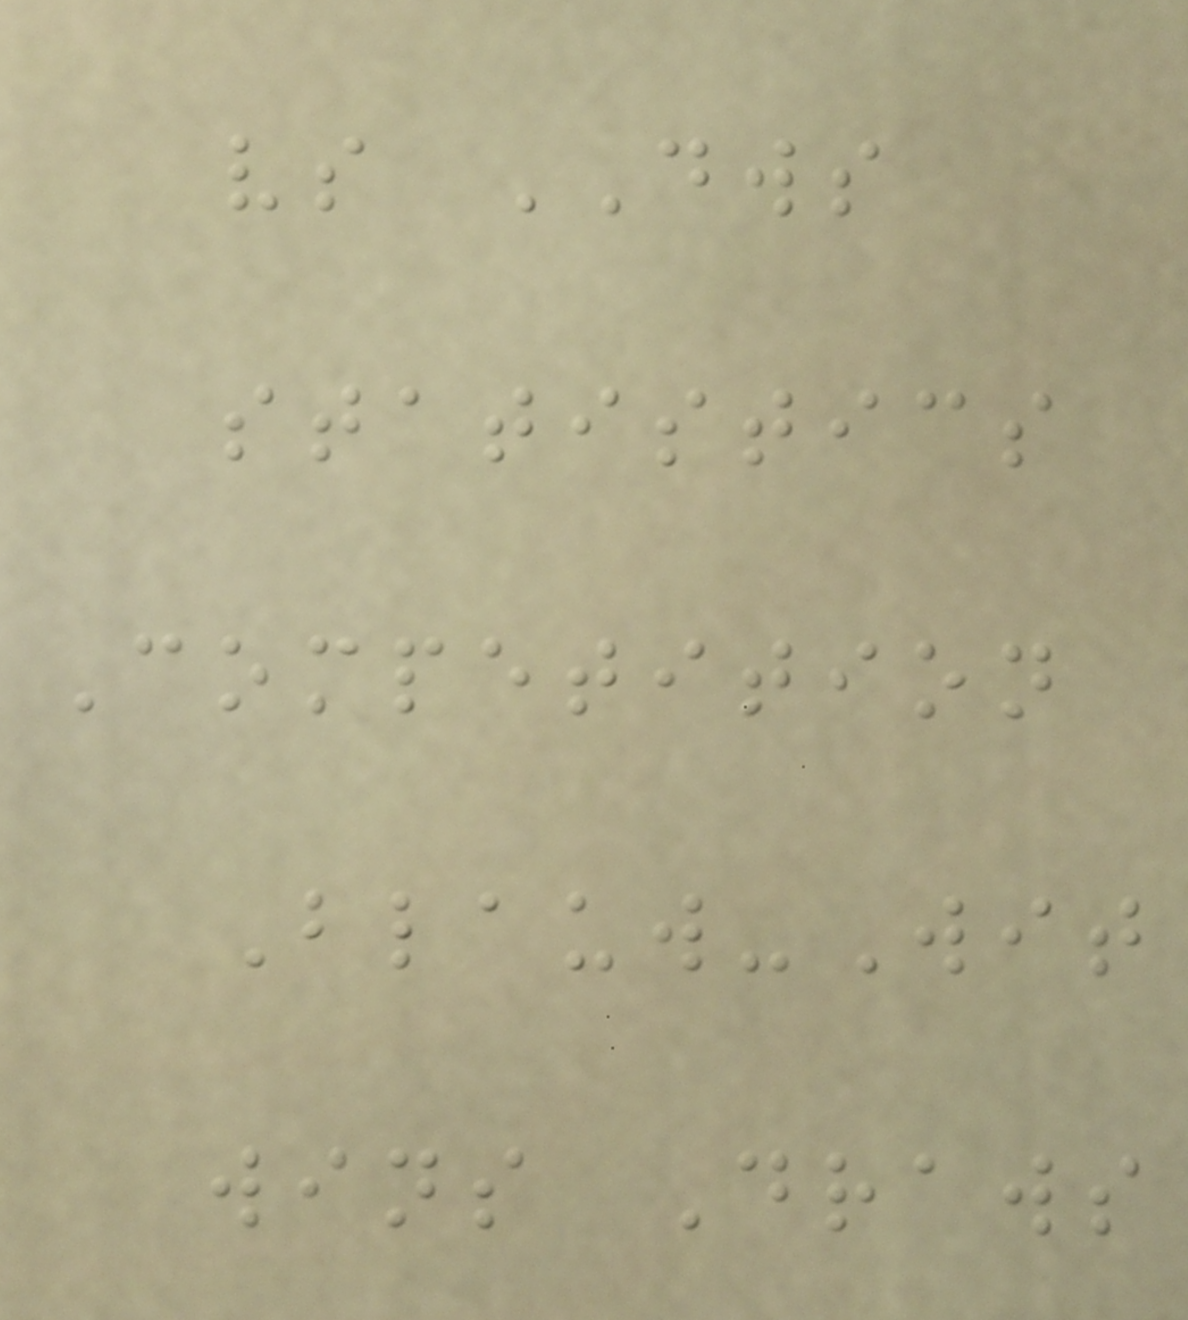vs DWS
statistics
Competition
Blauw-Wit
wins Draws
